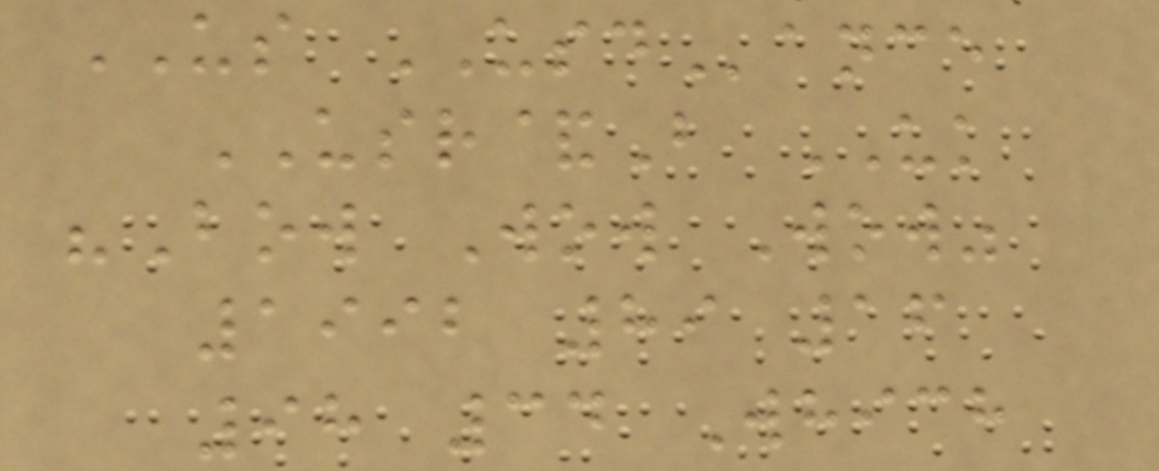US USDance
USR&B UK
"Bow Wow Wow"
1992 89 16
98 34 Which
